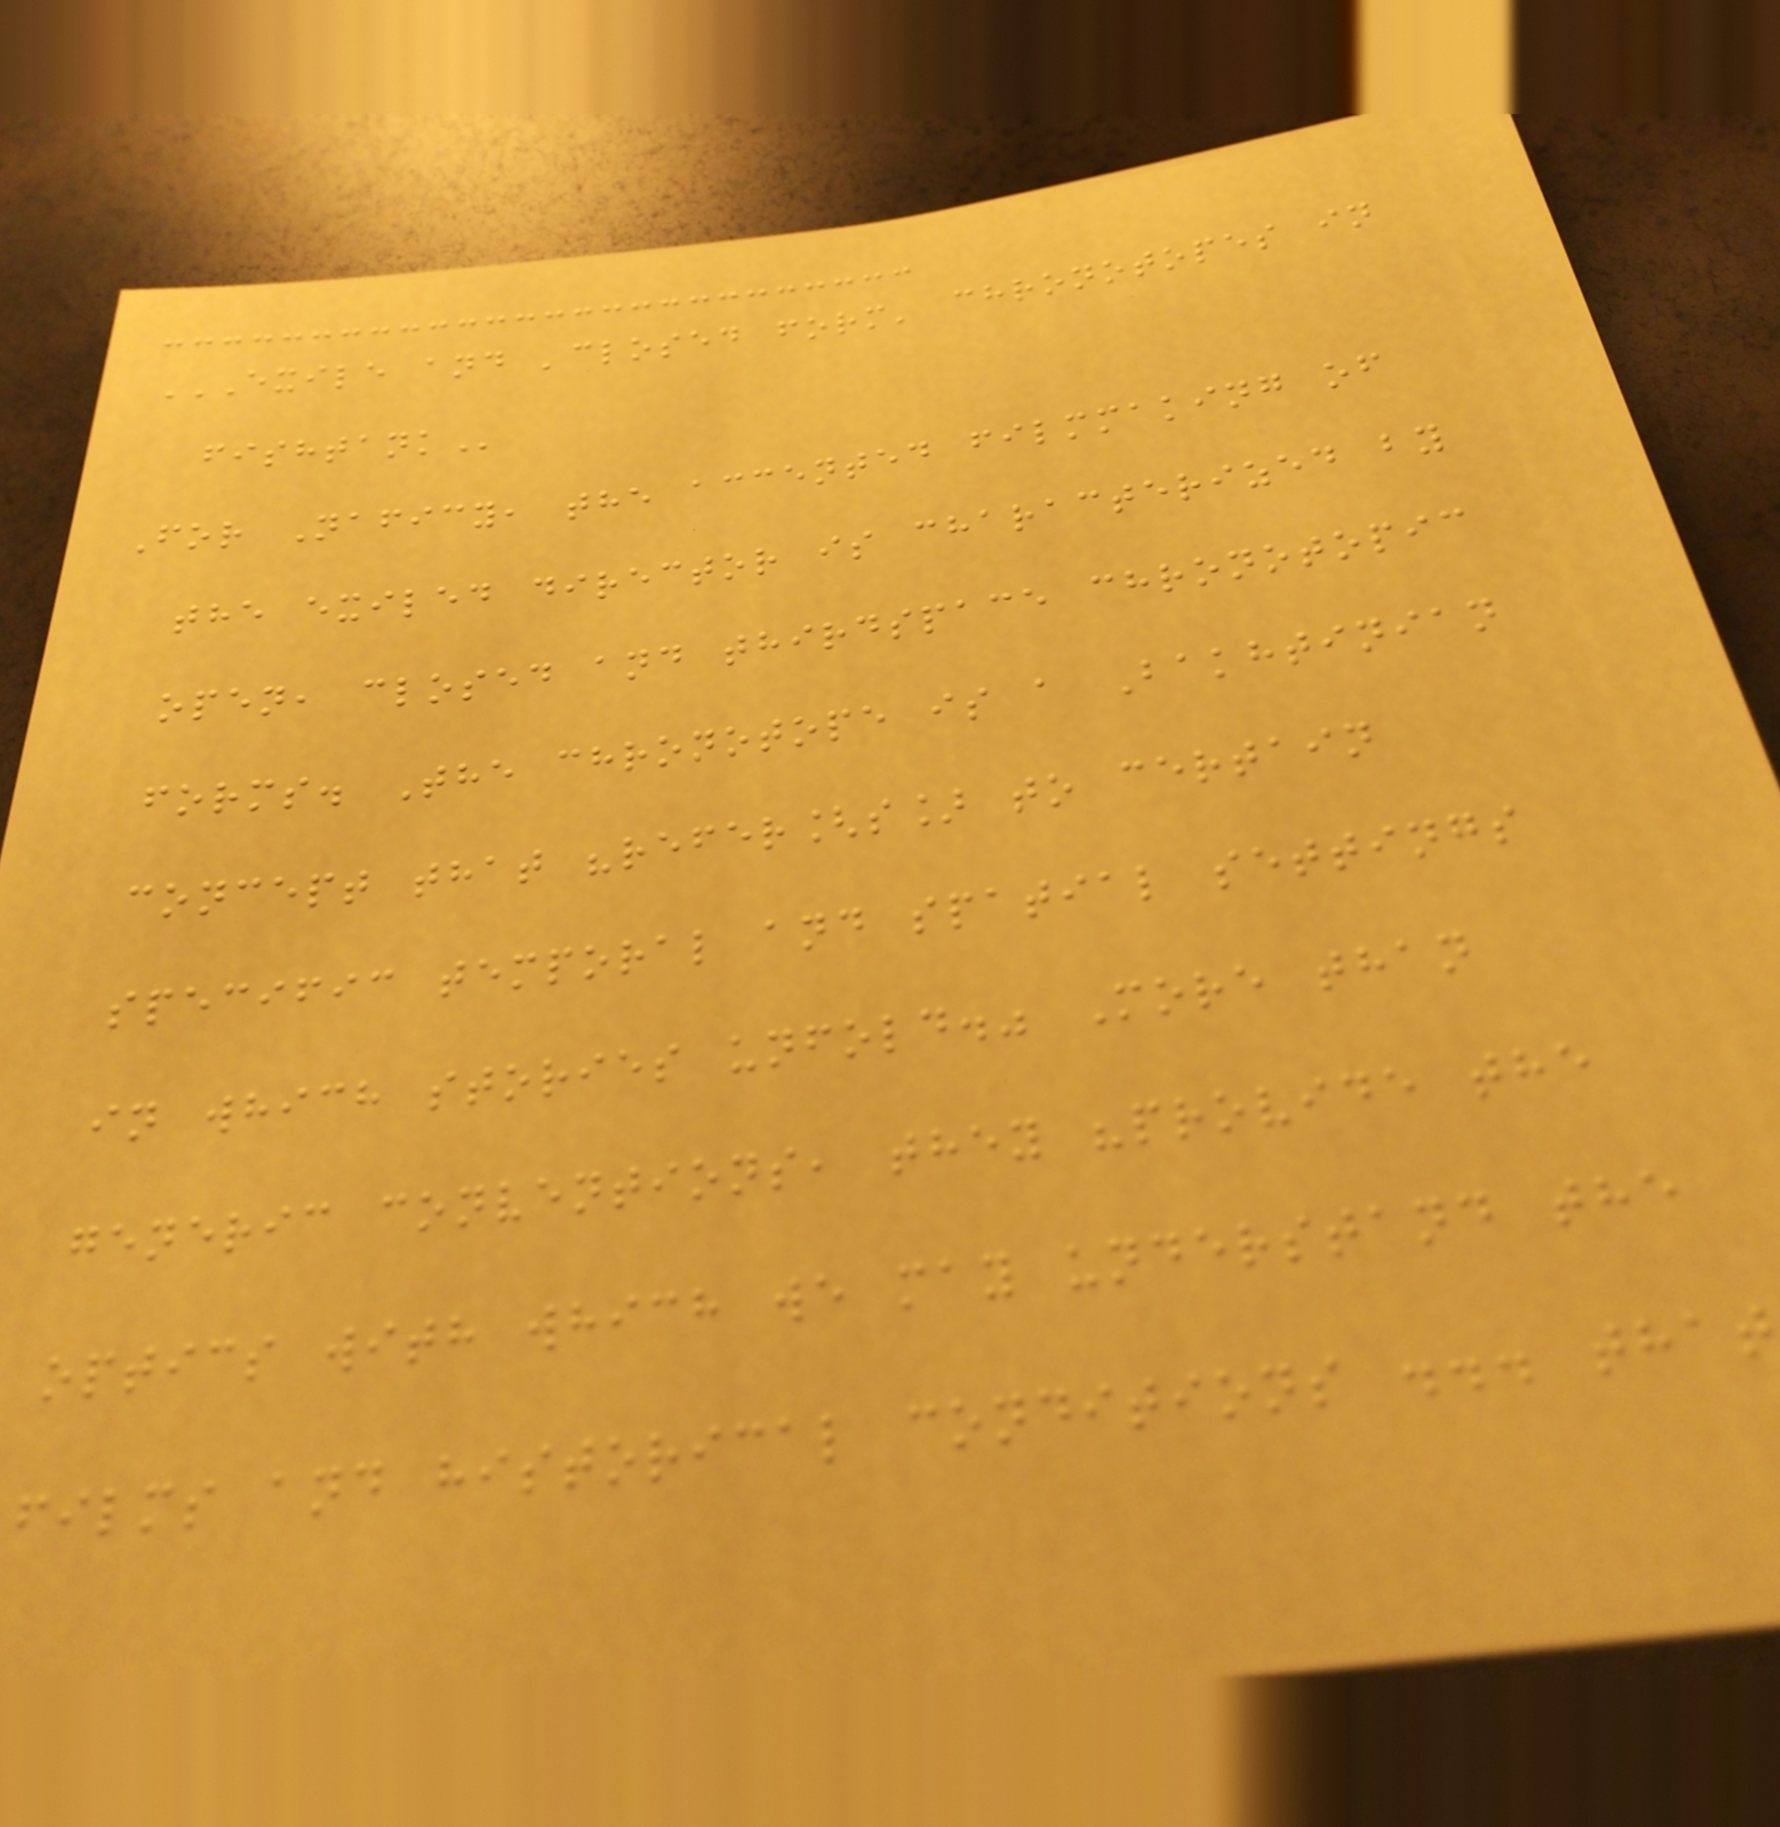EXILE AND 'CLOSED FORM' CHRONOTOPES IN
FISHTANK
For Naficy, the accented filmmaking of
the exiled director is characterized by
open, closed and thirdspace chronotopic
forms. The chronotope is a Bakhtinian
concept that "refer[s] to certain
specific temporal and spatial settings
in which stories unfold." More than
generic conventions, they "provide the
optics with which we may understand the
films and historical conditions ... that
